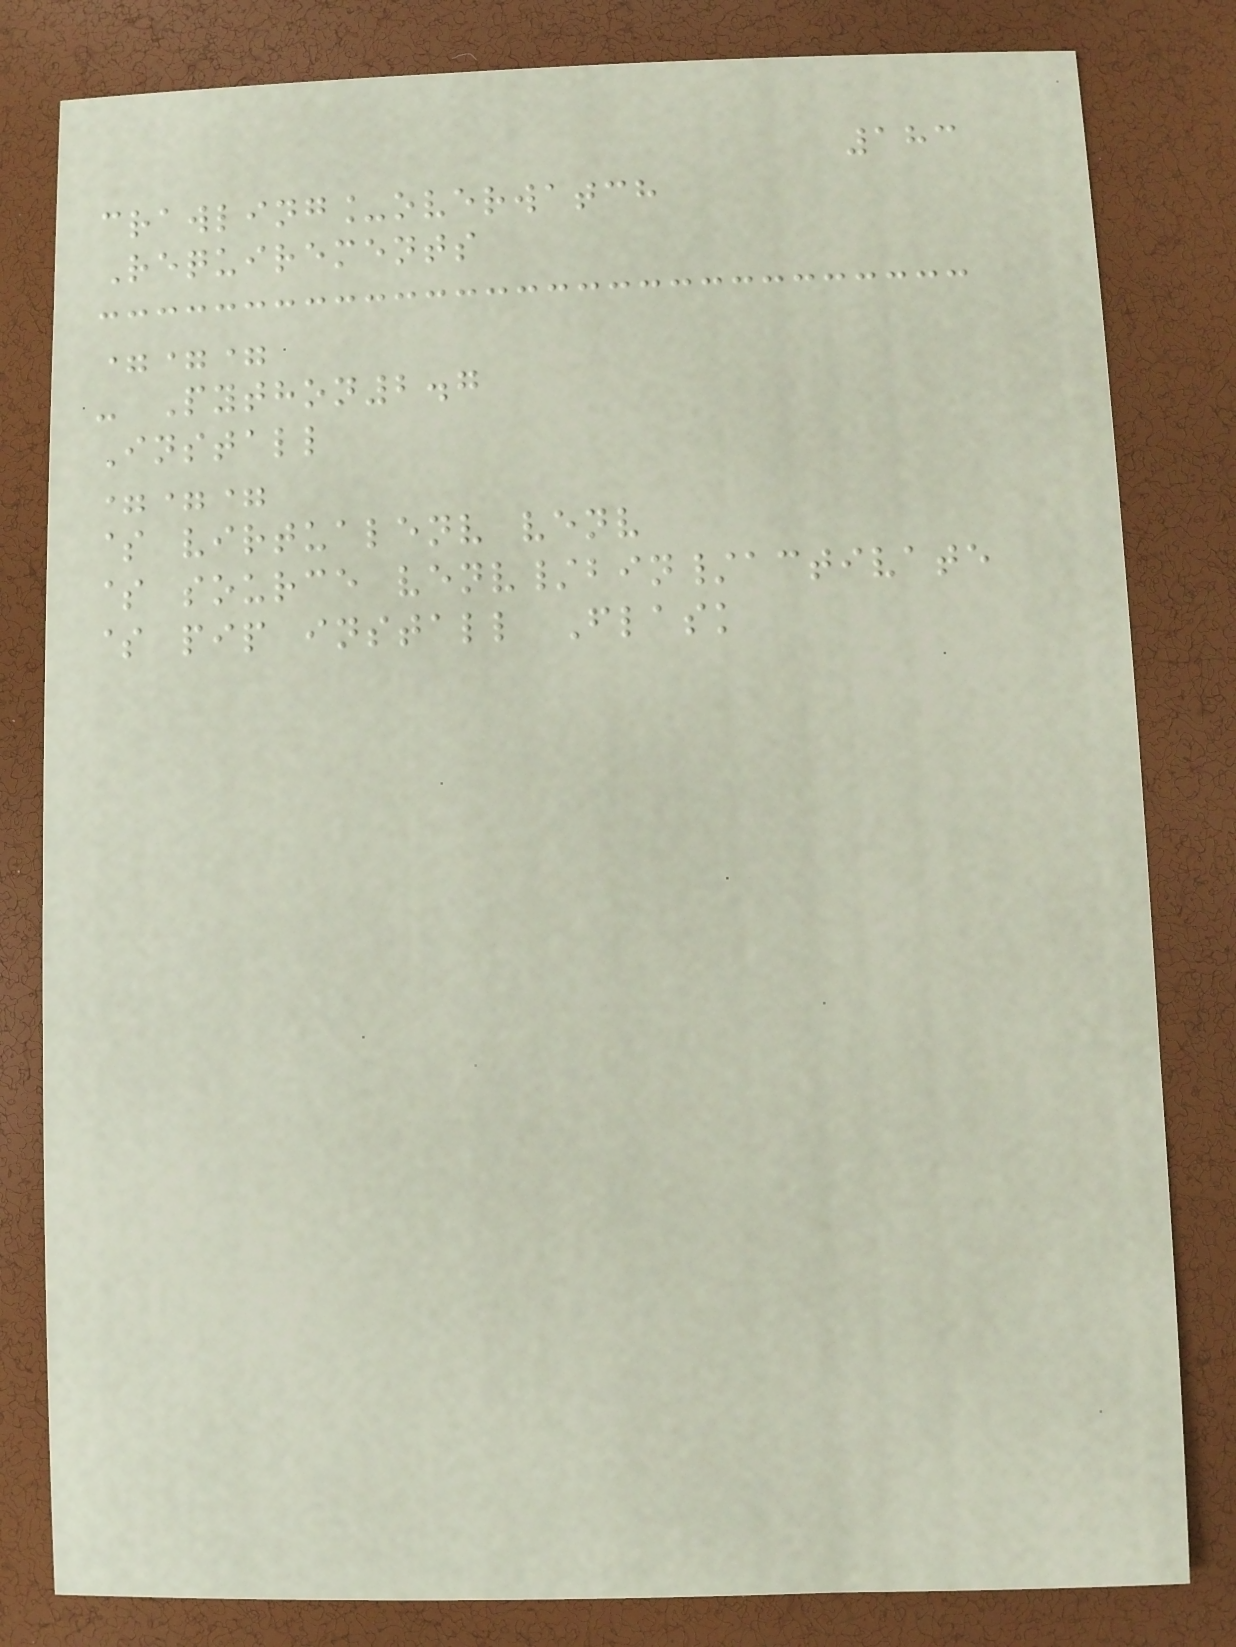183
crawling_overwatch
Requirements
===
- Python2.7
Install
===
$ virtualenv venv
$ source venv/bin/activate
$ pip install Flask
